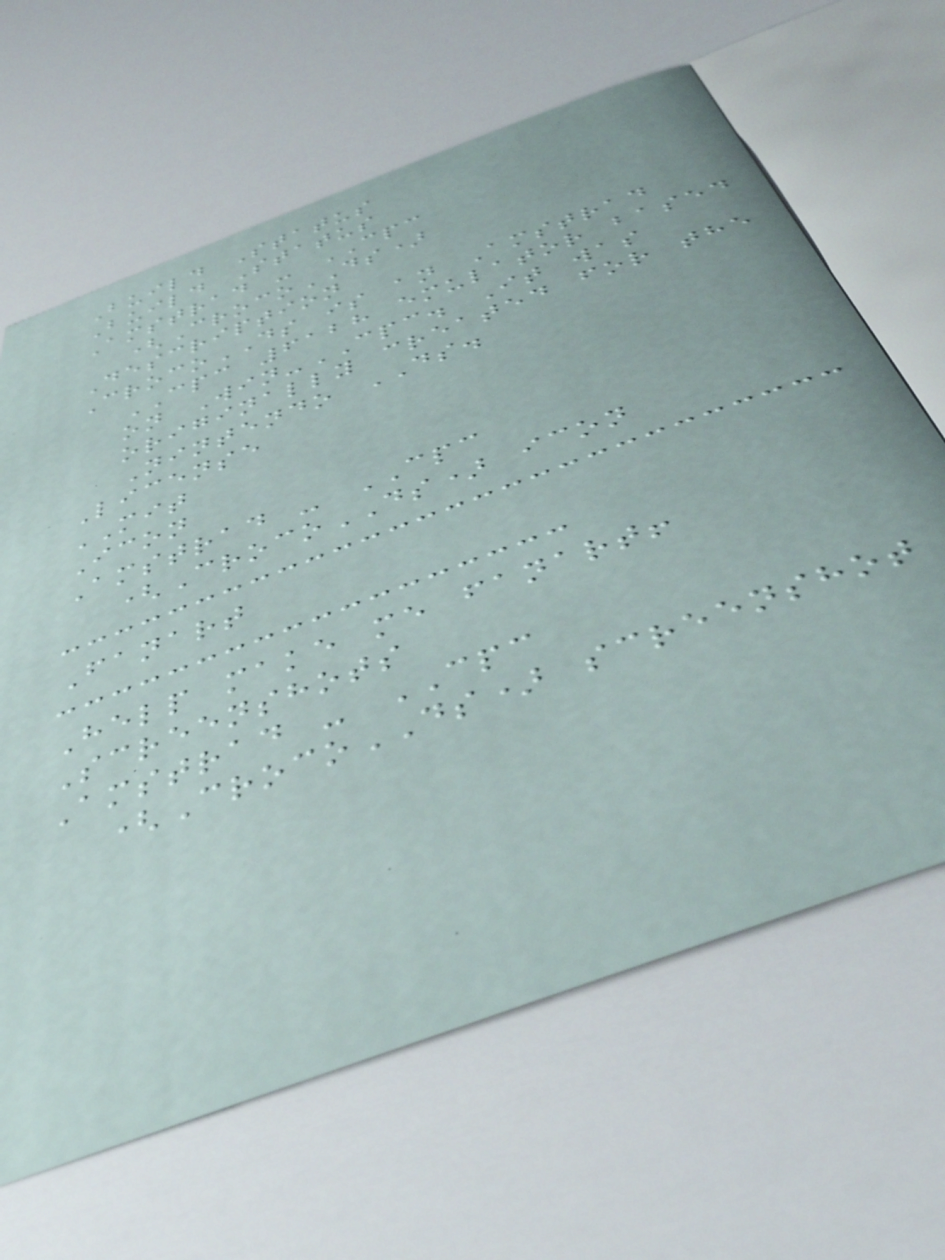Build Status
Build Status
Amstrad - CPC
(CrocoDS)
Description
CrocoDS is an Amstrad
CPC 6128 emulator based
on Win-CPC. It was
originally created for the
Nintendo DS.
License
MIT
Icon
Amstrad - CPC
(CrocoDS) icon
Fanart
Help make me fanart!
Screenshots
Amstrad - CPC
(CrocoDS) screenshot
